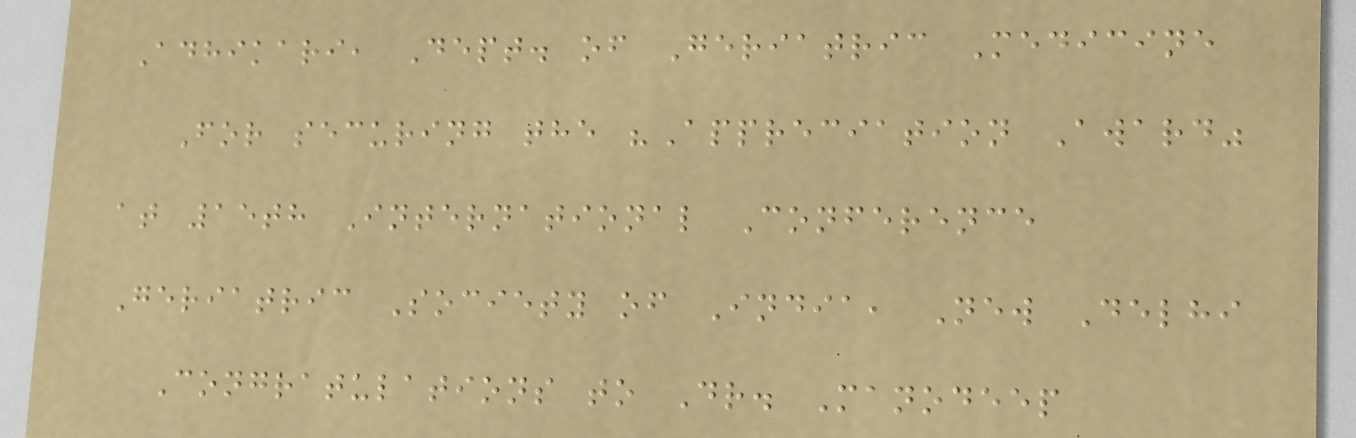Adhikari, Dept. of Geriatric Medicine
For securing the "Appreciation Award"
at 15th International Conference
Geriatric Society of India, New Delhi
Congratulations to Dr. Manodeep
